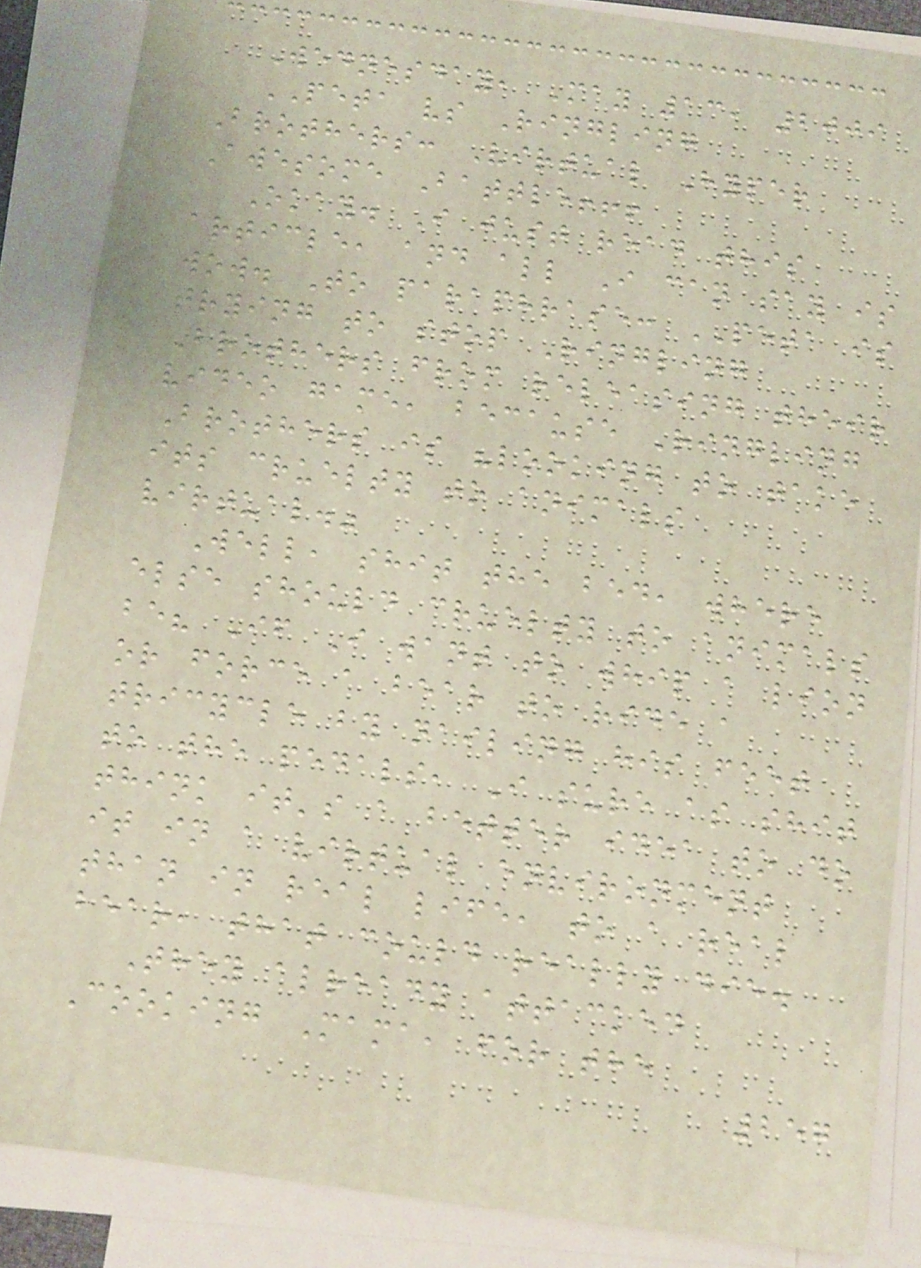Wednesday, May 13, 2009
PETA vs Ringling
Brothers: Virtual Hyper
Awesome Battle!!!
Okay. I just read this
article, and all I can say is
wow. To paraphrase: PETA is
trying to stop Ringling
Brothers from releasing their
video game, because Ringling
Brothers is "looking to take
its cruelty to animals
virtual."
Well, shit the bed, where
else should cruelty to animals
be? If I want to whip a lion
or force a bear to ride a
tricycle by nailing his feet
to the pedals, I sure as shit
think it's a better idea to do
it in a virtual environment
than in real life, to a real
bear, that could really die.
They already attacked
Cooking Mama, for the
257
